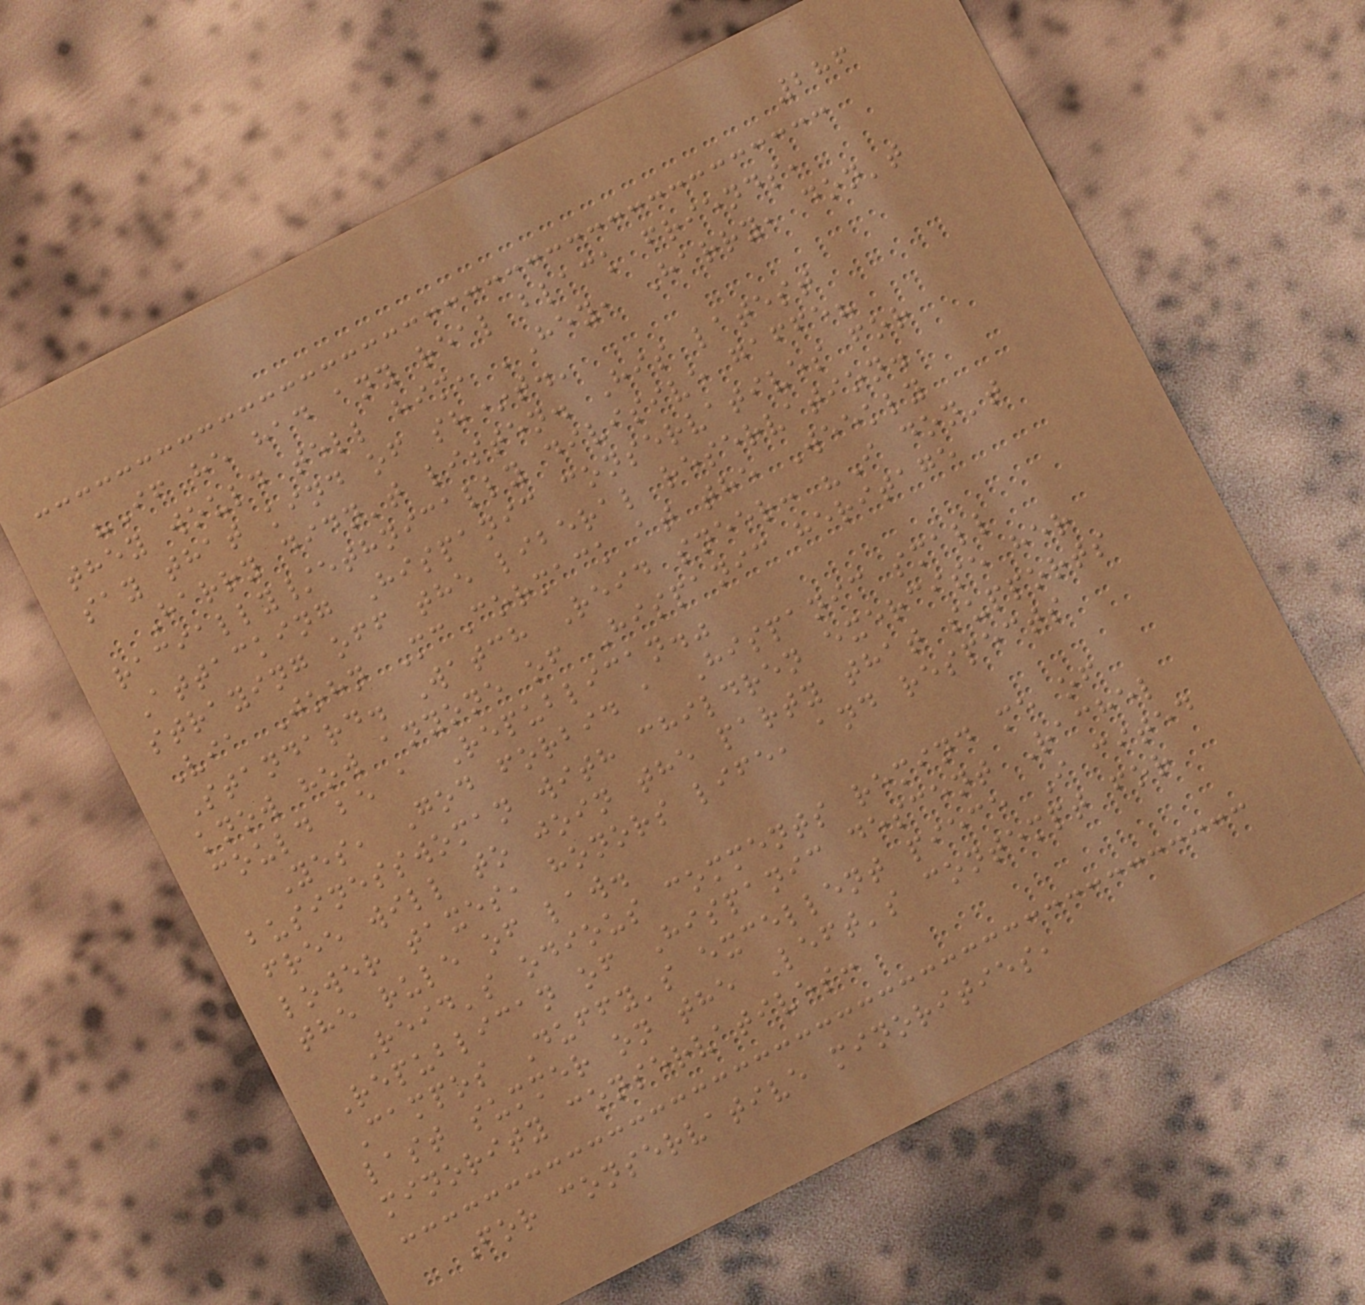286
"If he had any real black friends,
they would tell him, 'Hey, Harry, don't
say that kind of sh*t.'
Harry didn't listen. His latest
racially/ethnically divisive gaffe?
Attacking Hispanic conservatives for
straying off the liberal reservation.
Via John McCormack at the Weekly
Standard. Watch Reid sneer: "I don't
know how anyone of Hispanic heritage
could be a Republican."
Yes, God forbid a Hispanic small
businesswoman with children exercise her
free will to join the party that supports
lower taxes, honors life, and respects
the rule of law.
Reid's odious comments remind me of
Republican of Hispanic descent Rachel
Campos Duffy's excellent piece I cited
last summer on the Left's contempt for
minority conservatives:
For conservative minorities,
